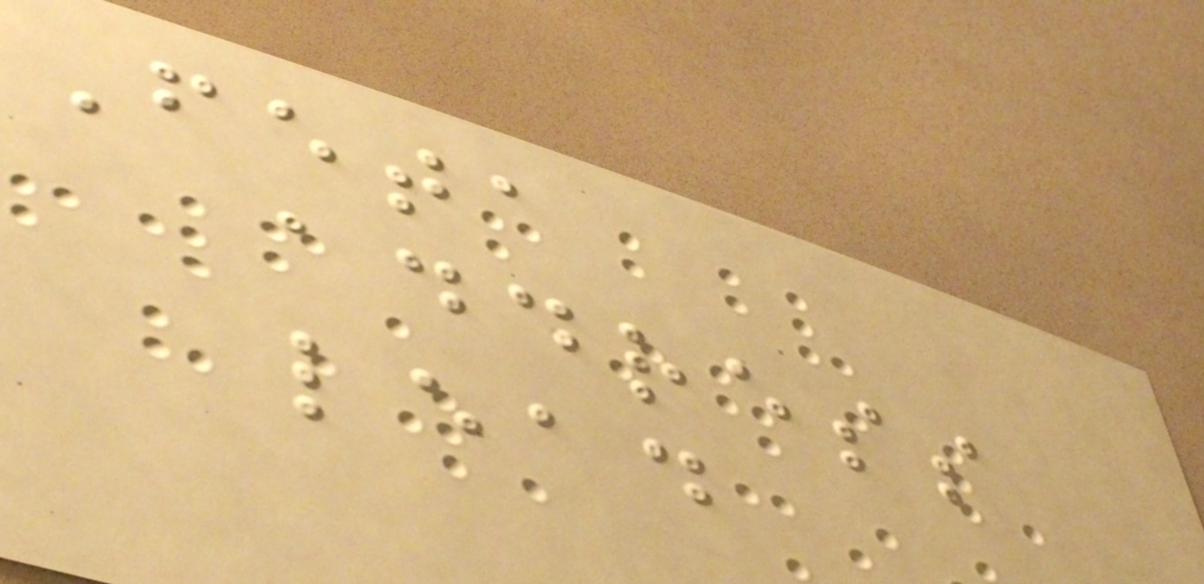Feta
address
lead
